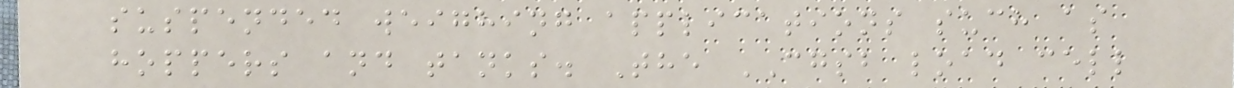suspended weighing applications such as
hoppers and tanks. The CGSB load cell
